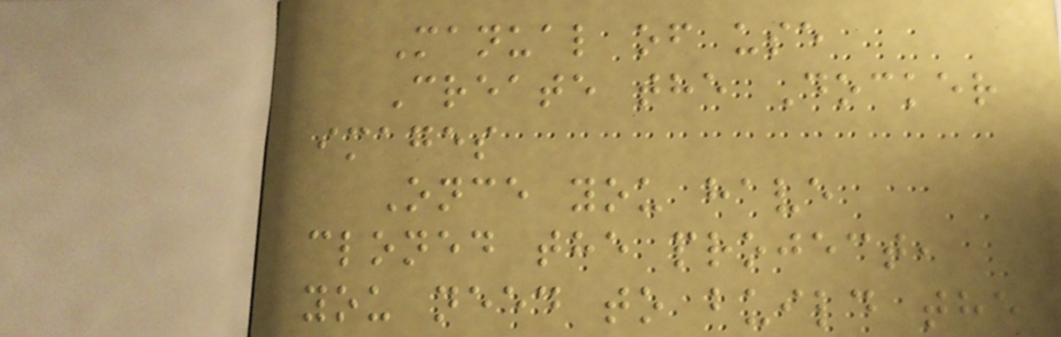Manual of use
Create the Docker
images
Once you have
cloned the project,
you need to build the
